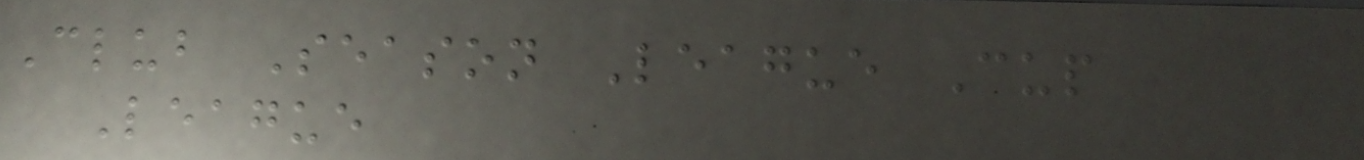Club Season League Cup
League
